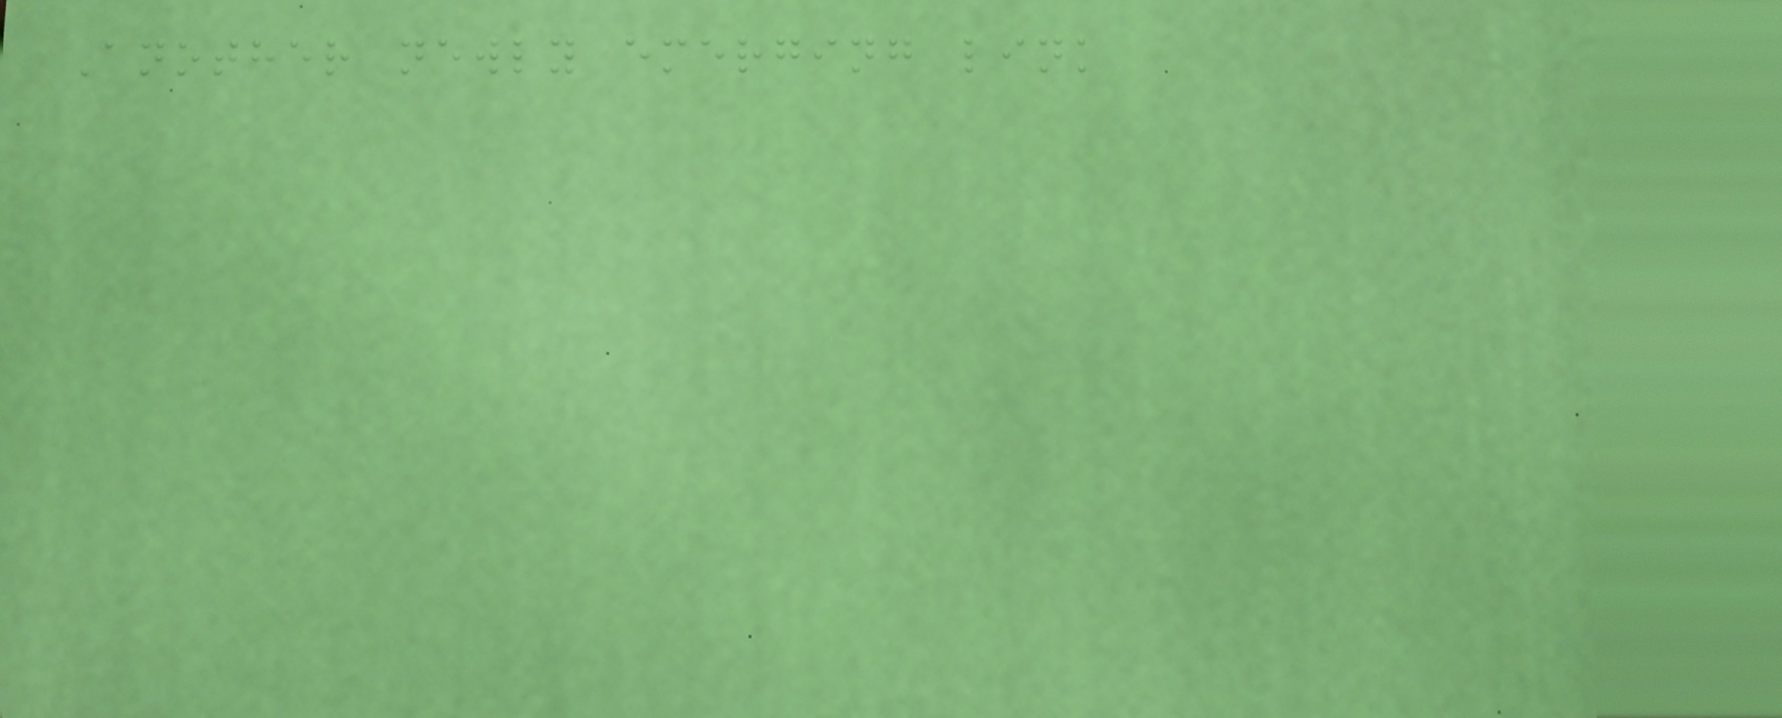Another newly emerging link
